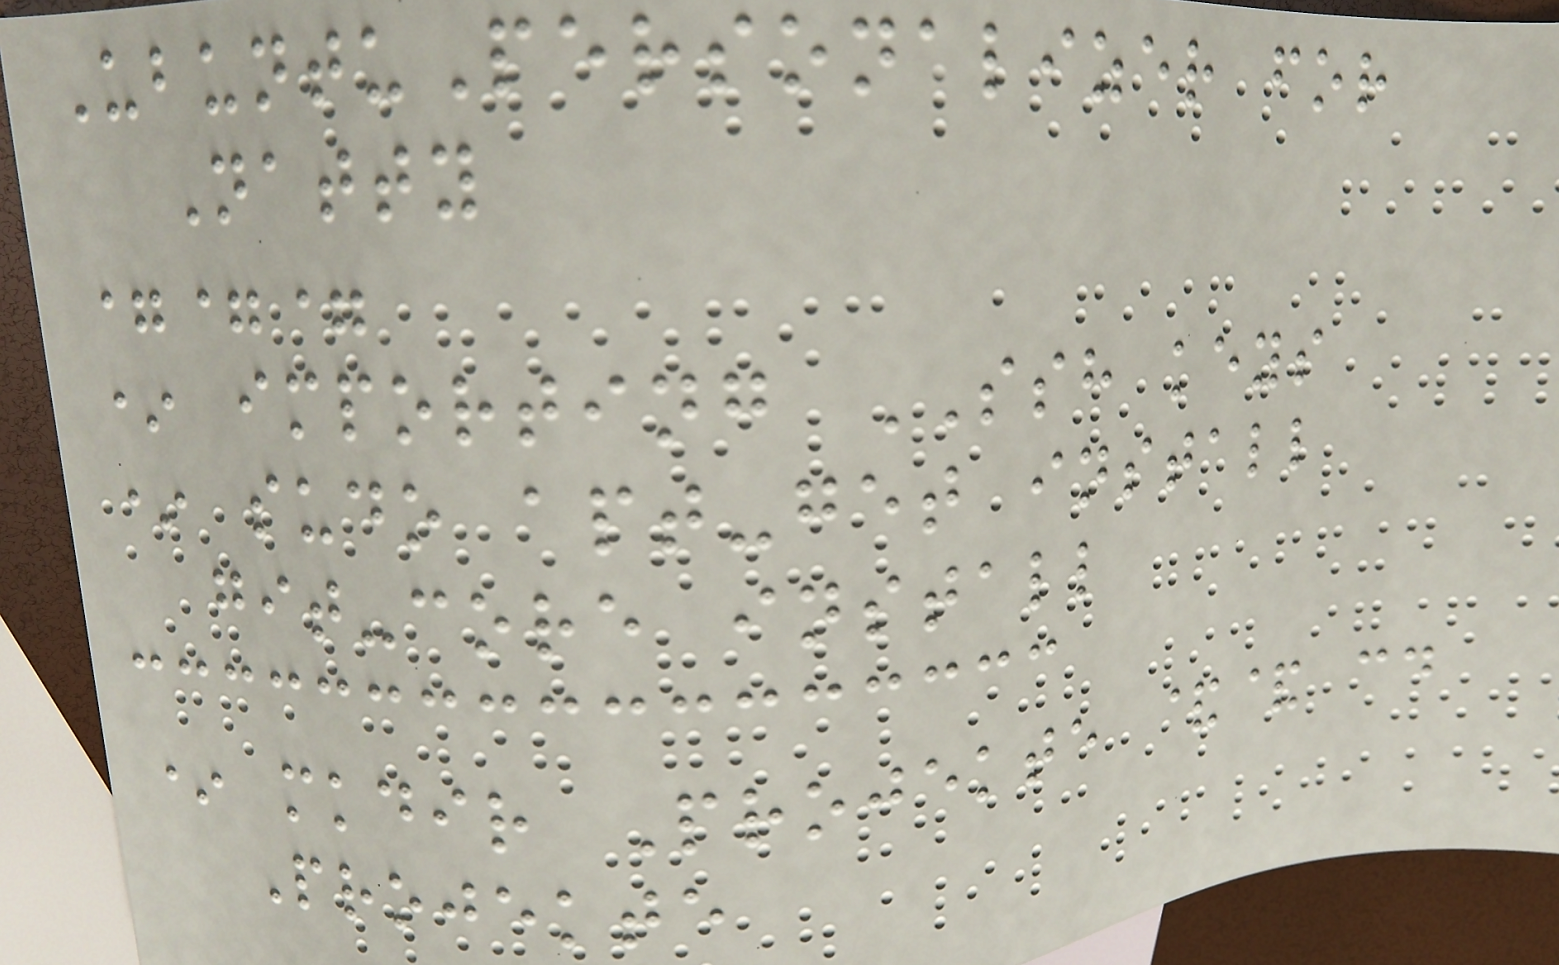UbuntuPersonalizer for
Natty
===
* importing SSH keys
* sudo apt-get install
git-core install
* mkdir Projekte && cd
Projekte
